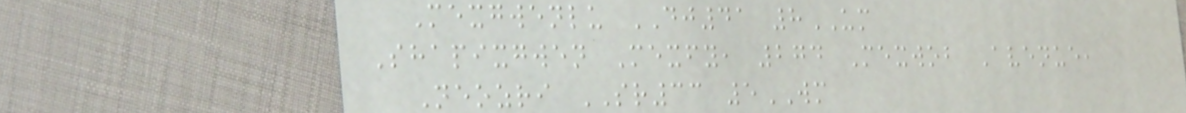Mexgwenlu DJ41 8UM
Shapixgwen Mexfy, 274 Mexwob Avenue,
Neozri SR33 5WM
